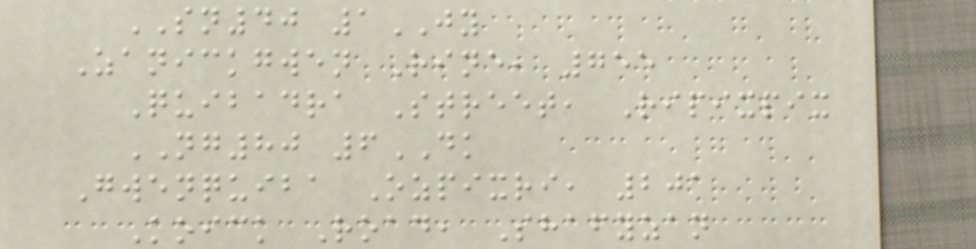SN40 1JY
Zanickgwen Rine, 755
Quibadra Street, Ripixpix
NG80 6DK
Gwenquiba Ozpixri, 201
Koick Road, Shafyzan
